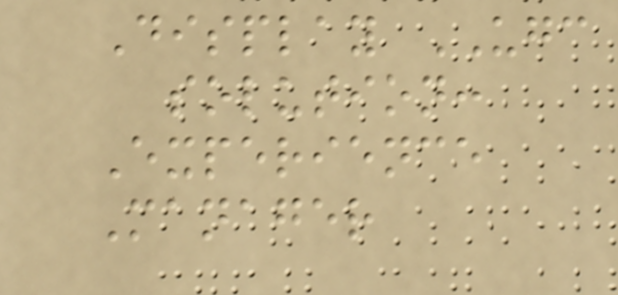Display UGC
solution:
Experience
Manager
